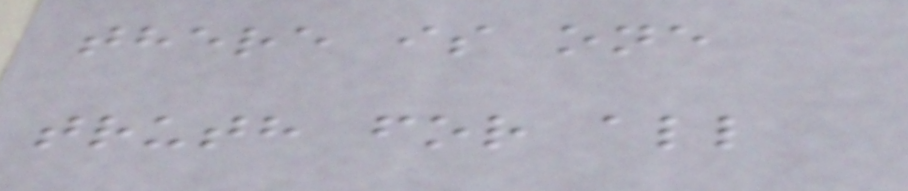there is one
truth for all
